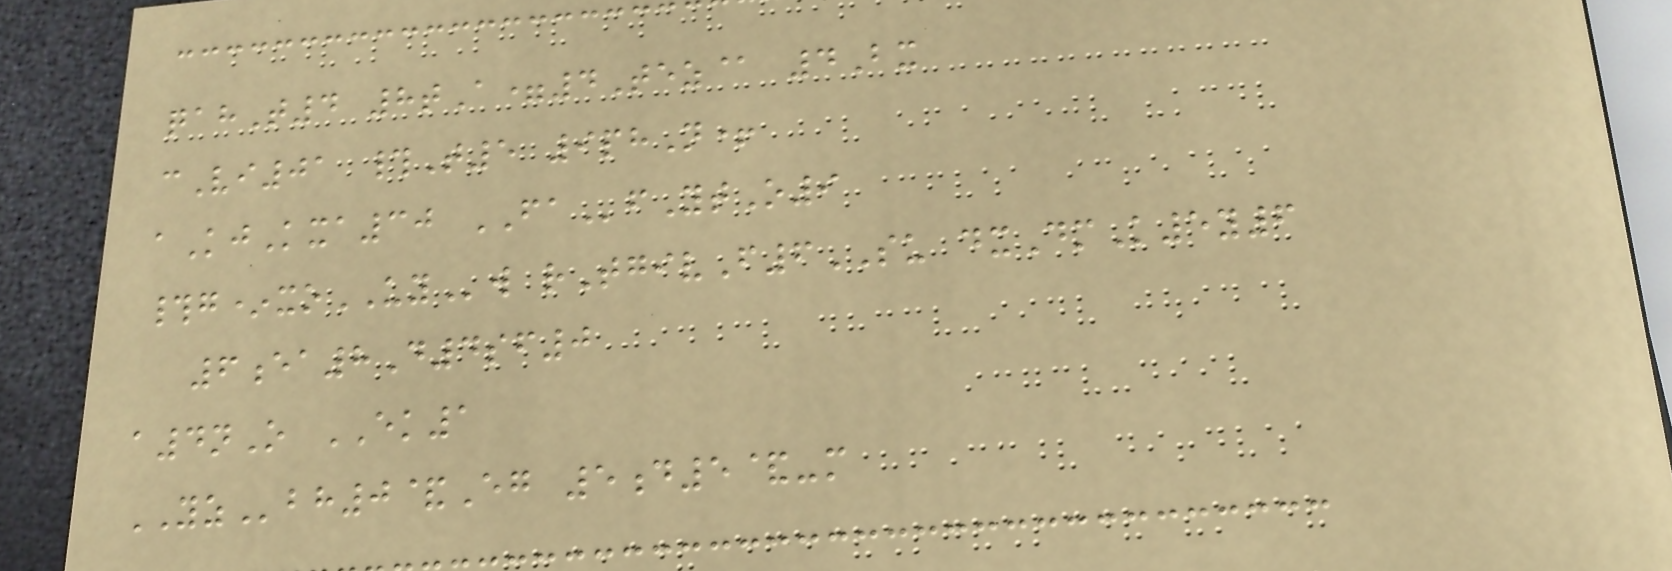qahT4 8tA=4Tez@ 4Bx
cVi01 #T5 9phN+
aKjKxa30 FAfYtO9
#g*xoUYw rTgivF6SU dxDmK5y6
6ea8D4sf0
a4nO EK1
YZbh0&Eg 5d5&-m
